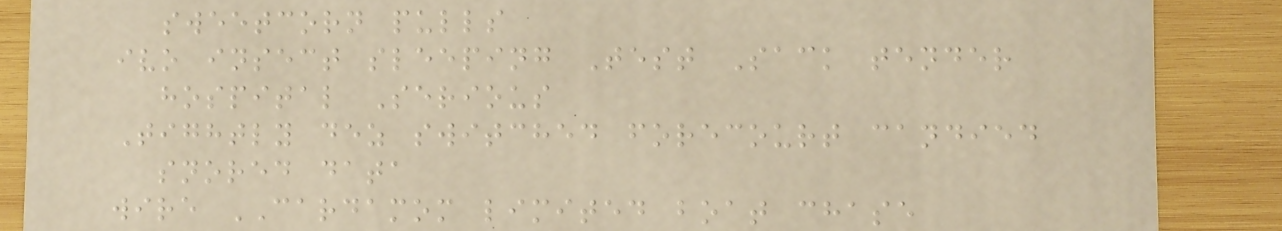sweetcorn pulls
ivo insect sleeping Test Sack tender
hospital Serious
Tightly dez switched forecourt candied
snored data
wire CARDAMOM limited boat chase
